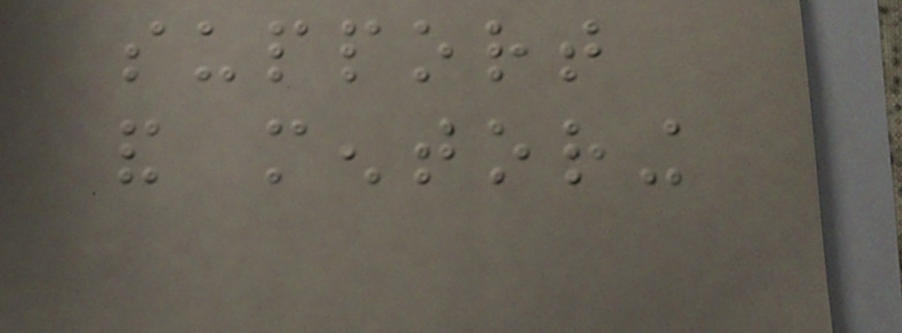support
and mentoring
